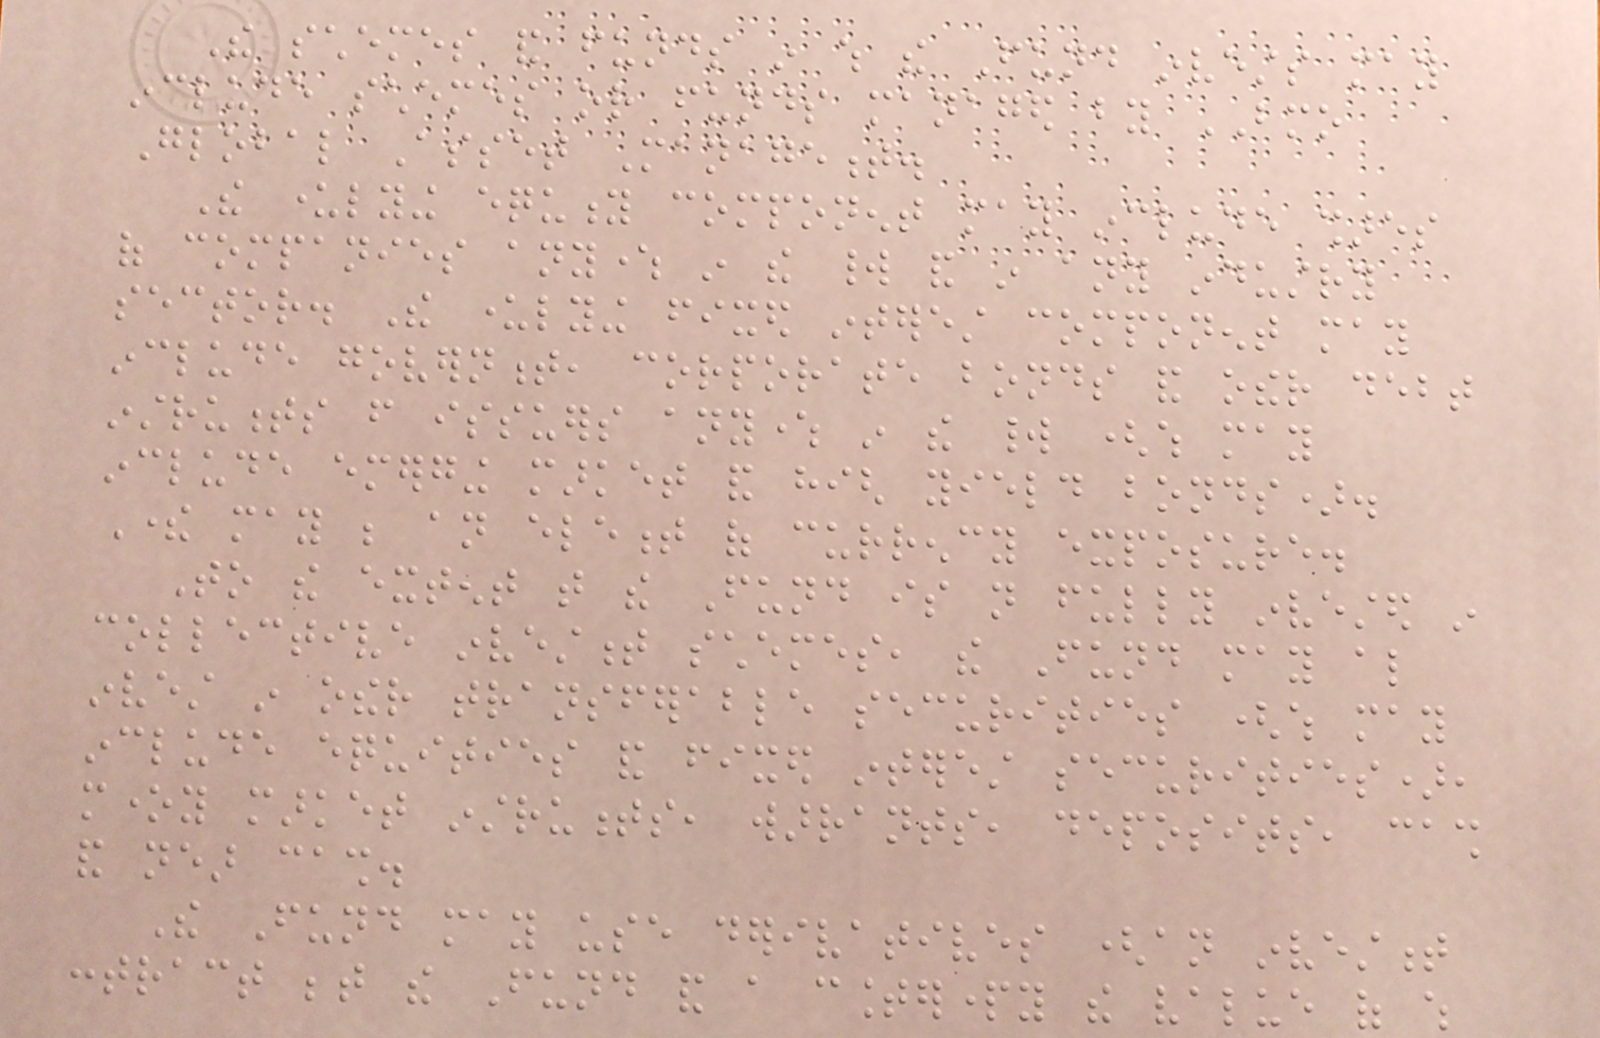The schemes and funds in which the Fund invests may
include schemes or funds managed by BMO
Global Asset Management.
The underlying equity component may include shares
of companies anywhere in the world and in any industry
sector. The underlying fixed interest component may
include government, corporate bonds and other debt
instruments from issuers anywhere in the world (which may
include emerging market and high yield bonds).
There may be an element of currency exposure.
To the extent that the Fund is not fully invested in
collective investment schemes, the Fund may also
invest in other transferable securities (which may
include equities and fixed interest securities),
money market instruments, warrants, deposits, cash
and near cash.
The Fund may use derivatives (an investment
contract between the Fund and a counterparty the value of which
